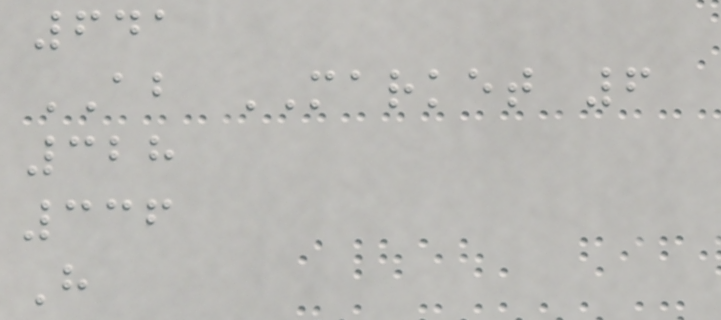641
AB MARKET 6
328
336
H
